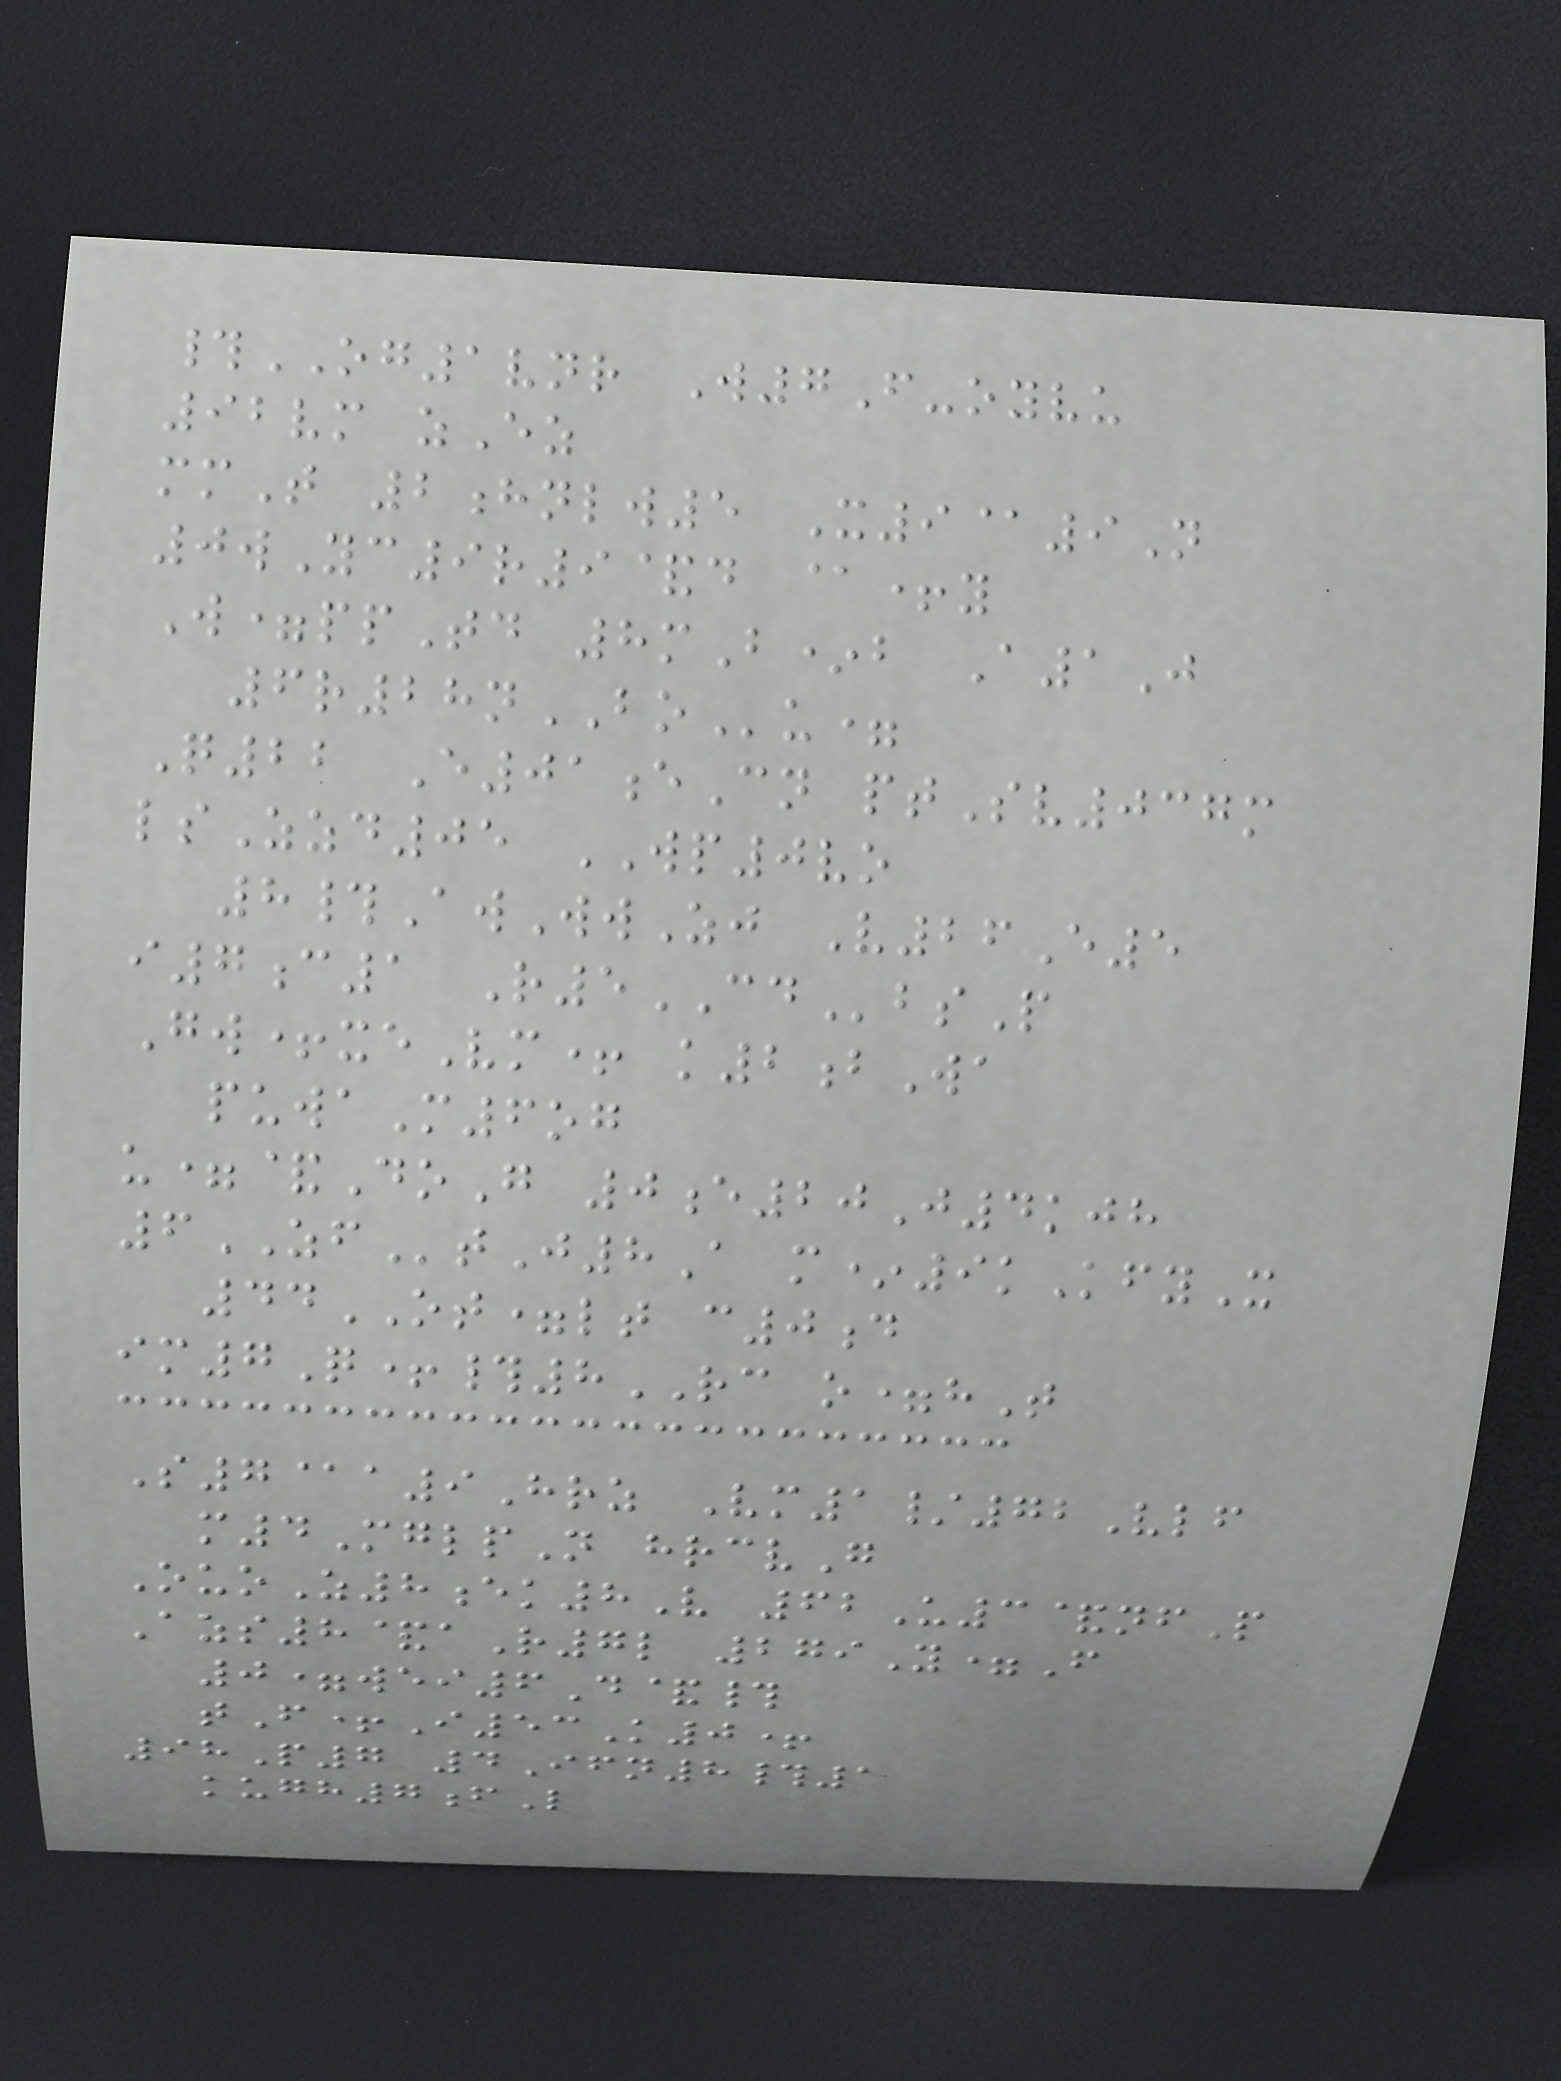#OG1vnr W7F-oyvu
92vm zEz
mmT 2hnlw5 X9@9N
0wYc9r9&d @+y
W=ppTd 8mB*b A1J
6r28nBOu=
Q22 E01eCn ptSv037m
lsZzd05 WP0vo
8#AwWwZj V26E5
i7c1 R5CDbsP
Gw+xeVm+ k2bWa
puwaM6og
u=&DoG 0e20J4kjh
6ZFtJ8A m*9kKfyX
44OT=lt c0d
im7Q+#8RC o=hT
S7@a9Hrz Vm1/72Vlf
m4MglpN hrcvG
OuoZ8ek8V 62U3&nfP
Azs8&aR7l 279Y=F
0=wei6D&#
tF+I53K0+
98P7 4Ifn8#1
kugh7fL
